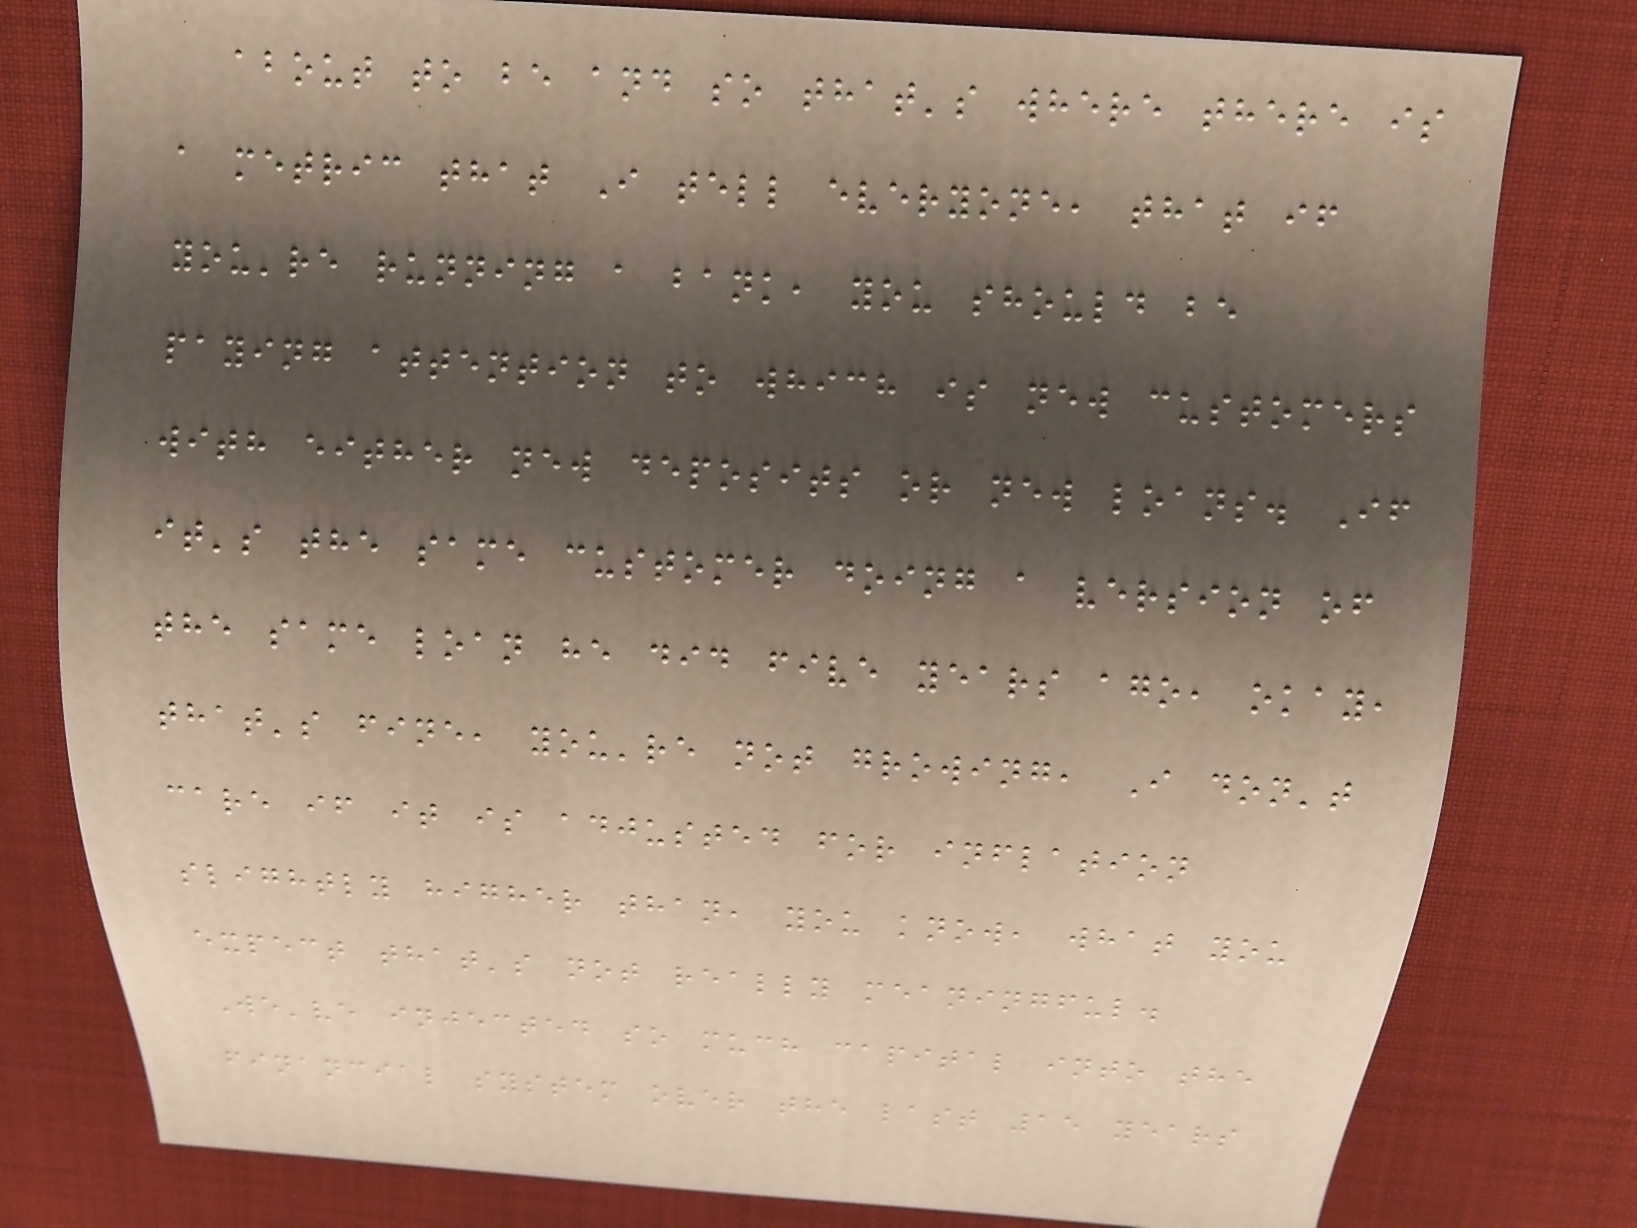about to be and so that's where there is
a metric that I tell everyone, that if
you're running a bank, you should be
paying attention to which is new customers
with either new deposits or new loans. If
it's the same customer doing a version of
the same loan he did five years ago, okay,
that's fine, you're not growing, I don't
care if it is adjusted for inflation
slightly higher than, you know, what you
expect that's not really meaningful.
We've injected so much capital into the
financial system over the last 15 years
